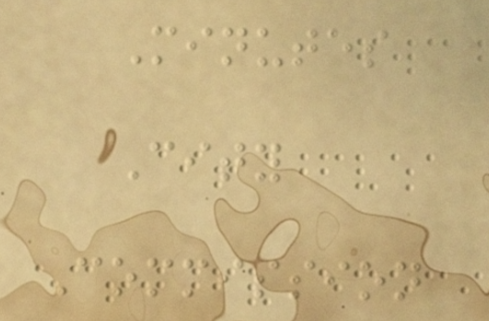Minutes
City
Commission
